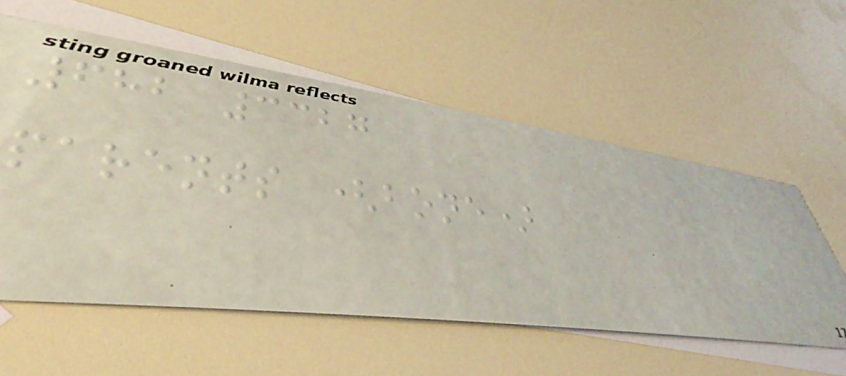682 3327
parents (bone)
